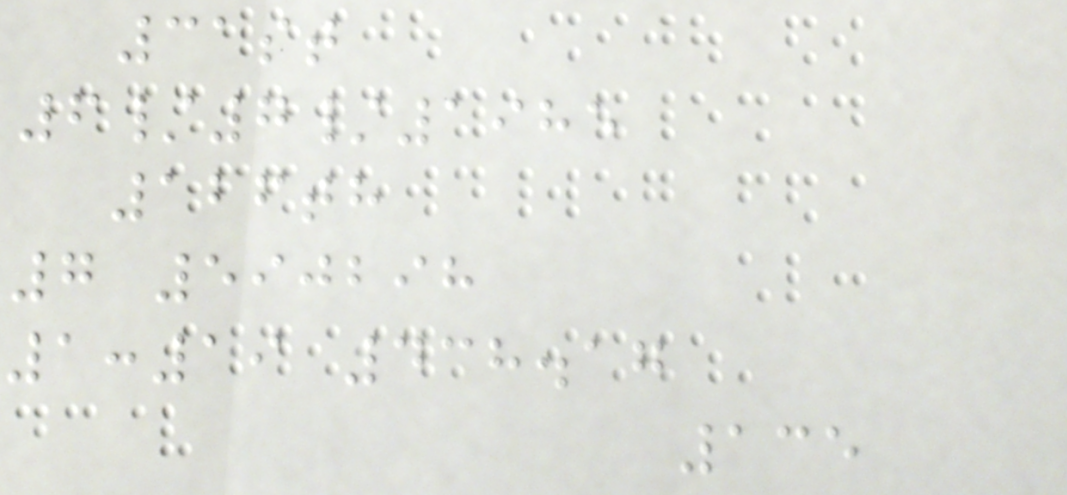31st
6/7/1985
126th
7 590298
1:19 438.17
135
